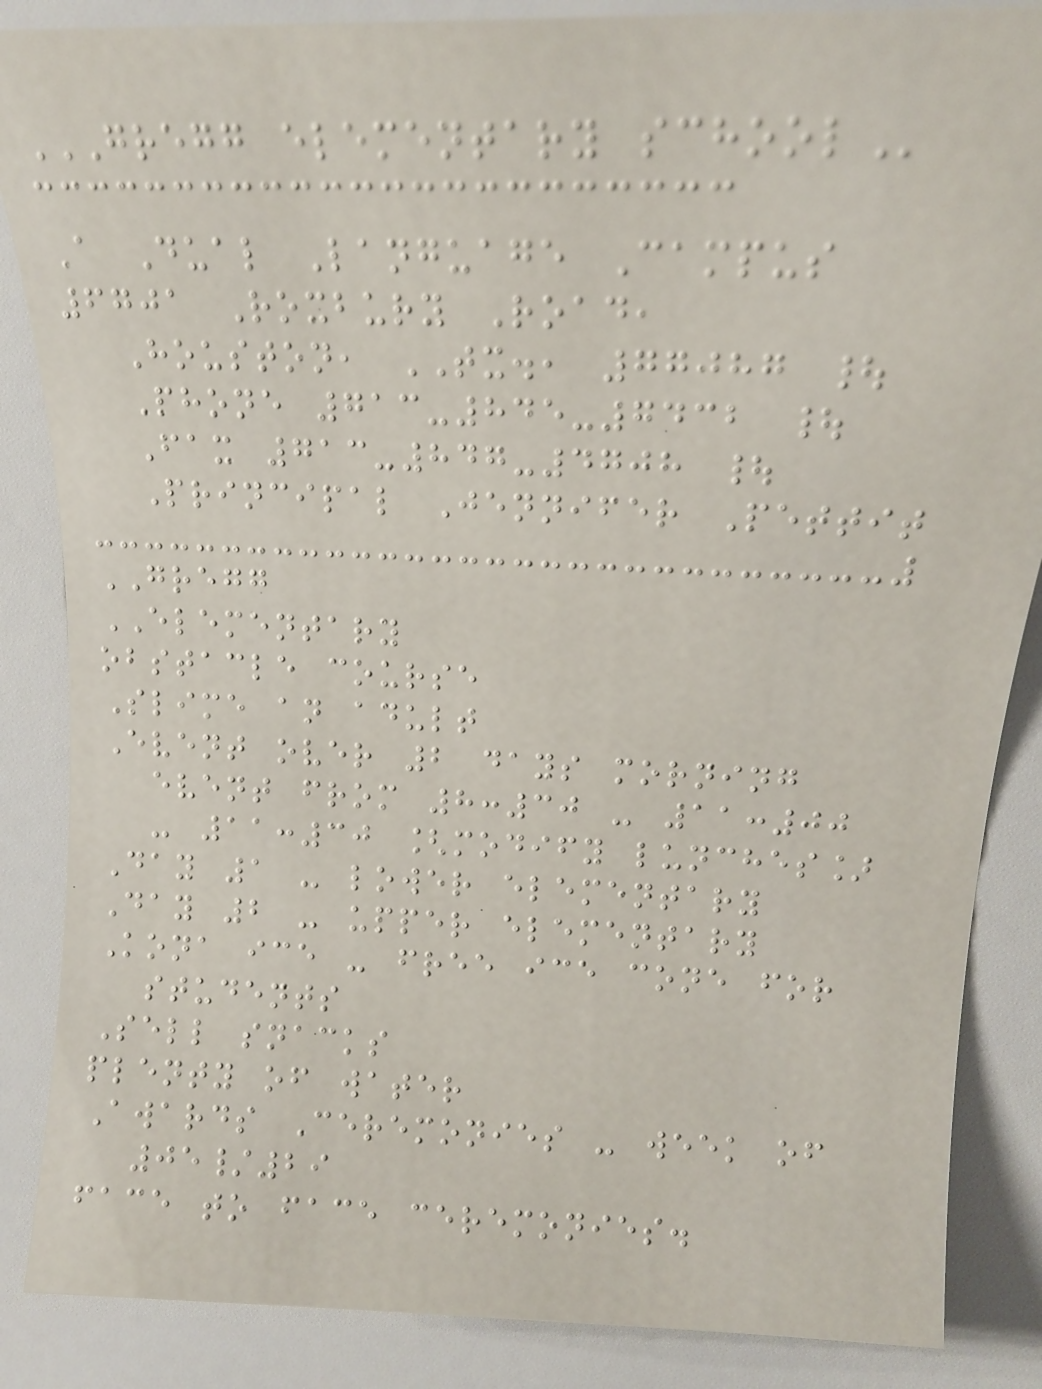GREGG ELEMENTARY SCHOOL
A Dual Language Campus
6701 Roxbury Road,
Houston, TX., 77087 |
Phone 713-845-7432 |
Fax 713-847-4708 |
Principal Jennifer Pettit
GREGG
ELEMENTARY
obstacle course
Slime an adult
Event over 2 days morning
event from 8:30 - 11:00
- 11:30 [modify lunches]
Day 1 - lower elementary
Day 2 - upper elementary
Kona ice - free ice cone for
students
Sell snacks
plenty of water
Awards Ceremonies - week of
05/29
face to face ceremonies.
